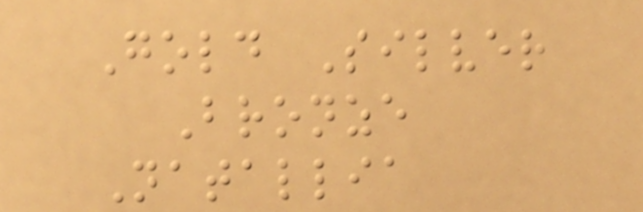Gold Silver
Bronze
Natallia
